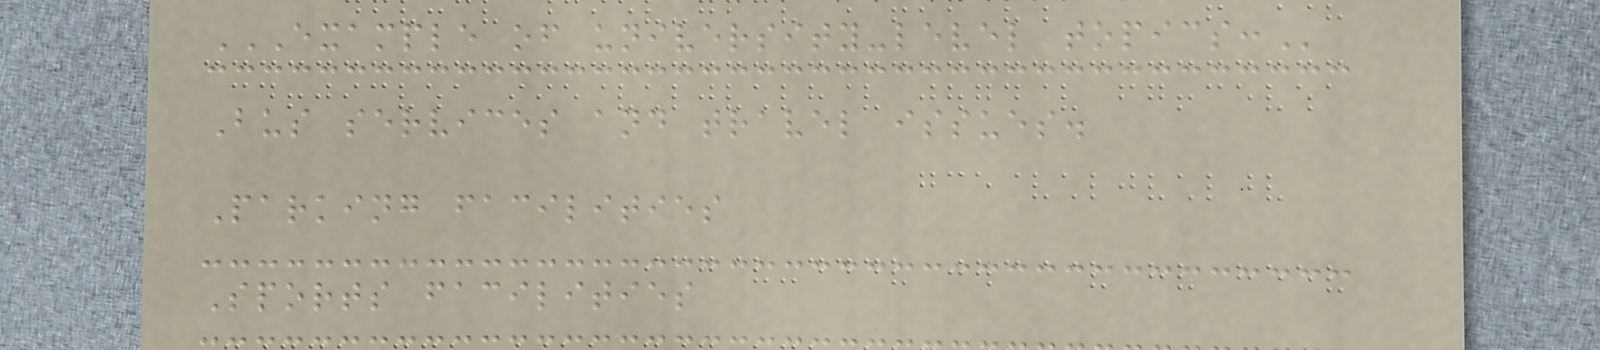EXAMPLE OF UNIVERSITY-LEVEL TOPICS:
Bus services and travel issues.
Parking facilities
Sports facilities
